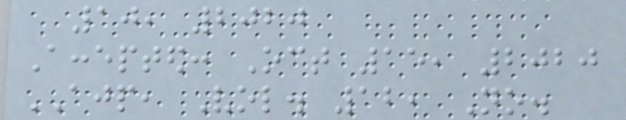10, 2020
Accepted: Oct 15, 2020
AJP, Vol. 12, No.
